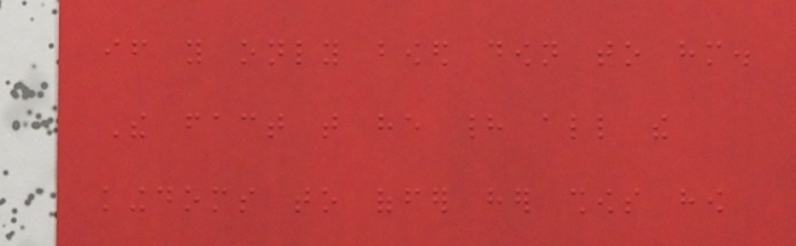if you only bowed down to him.
The fact that he had all the
kingdoms to offer her shows how
